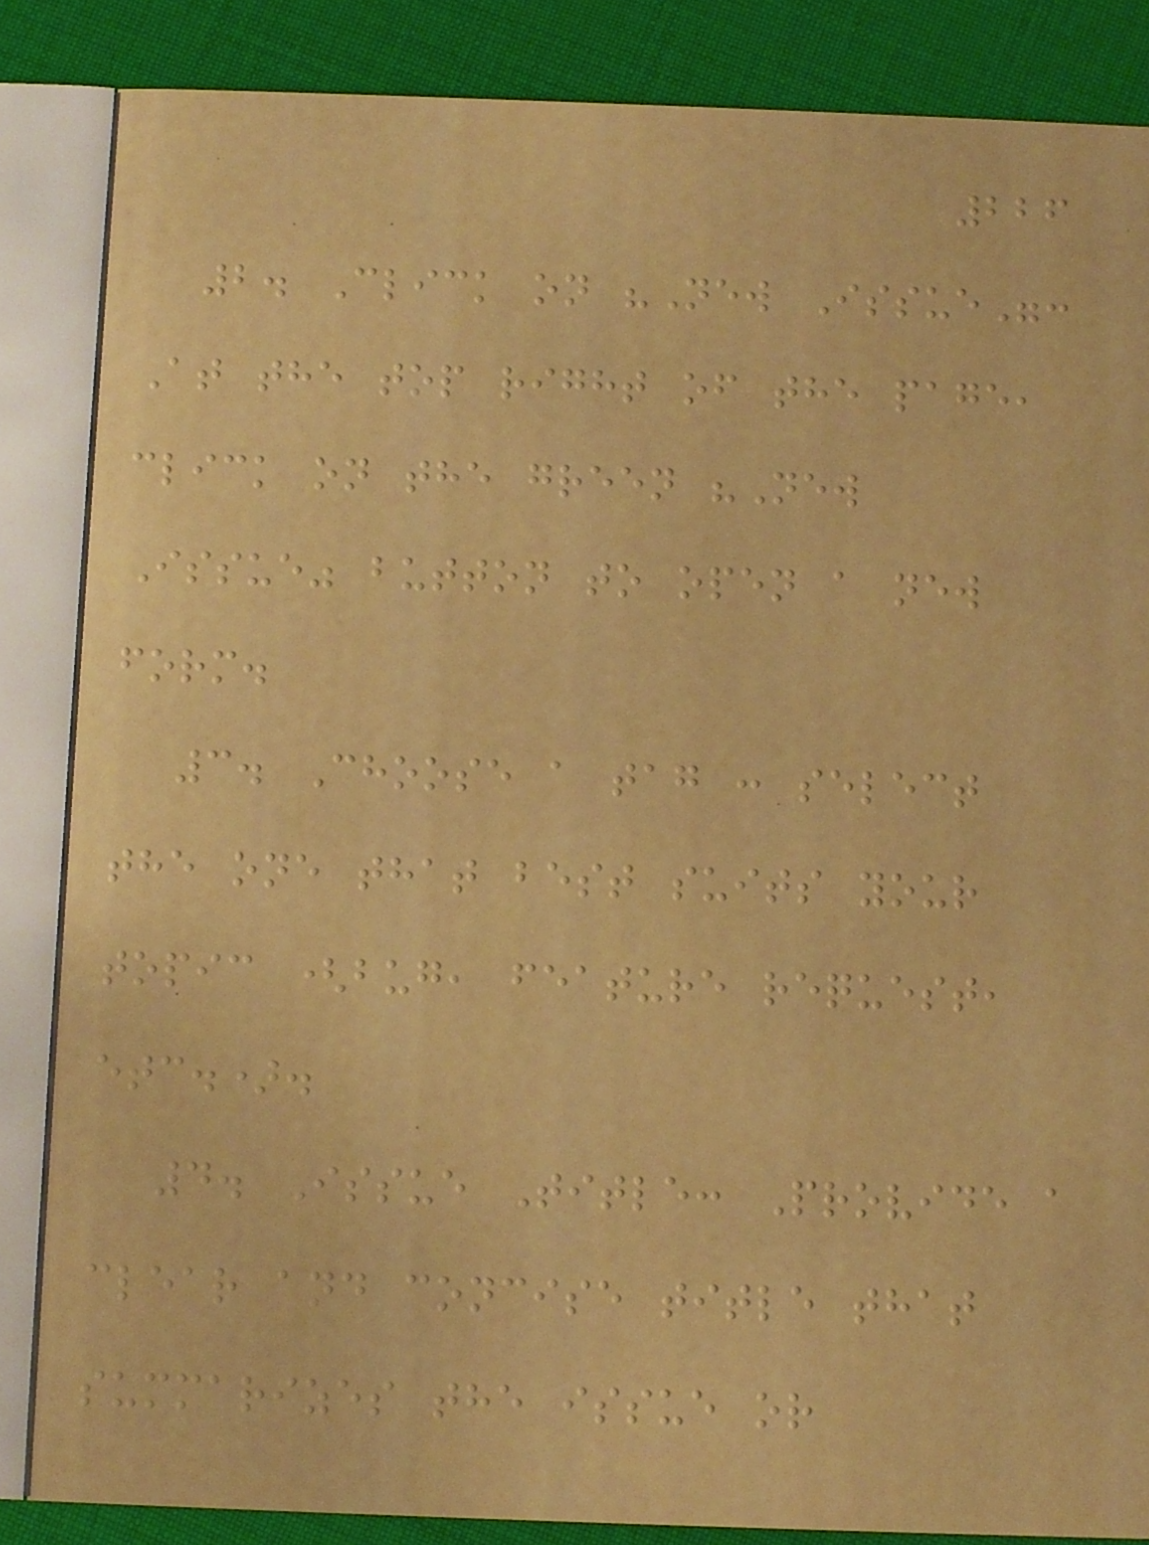226
2. Click on "New Issue":
At the top right of the page,
click on the green "New
Issue" button to open a new
form.
3. Choose a tag : select
the one that best suits your
topic (bug, feature request,
etc.).
4. Issue Title: Provide a
clear and concise title that
summarizes the issue or
